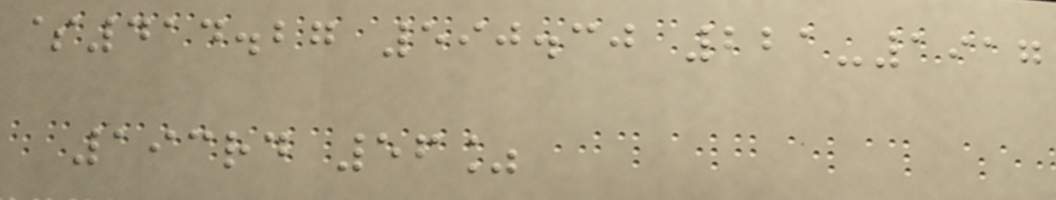$414.27 590.30 221-1917
193rd 56%
